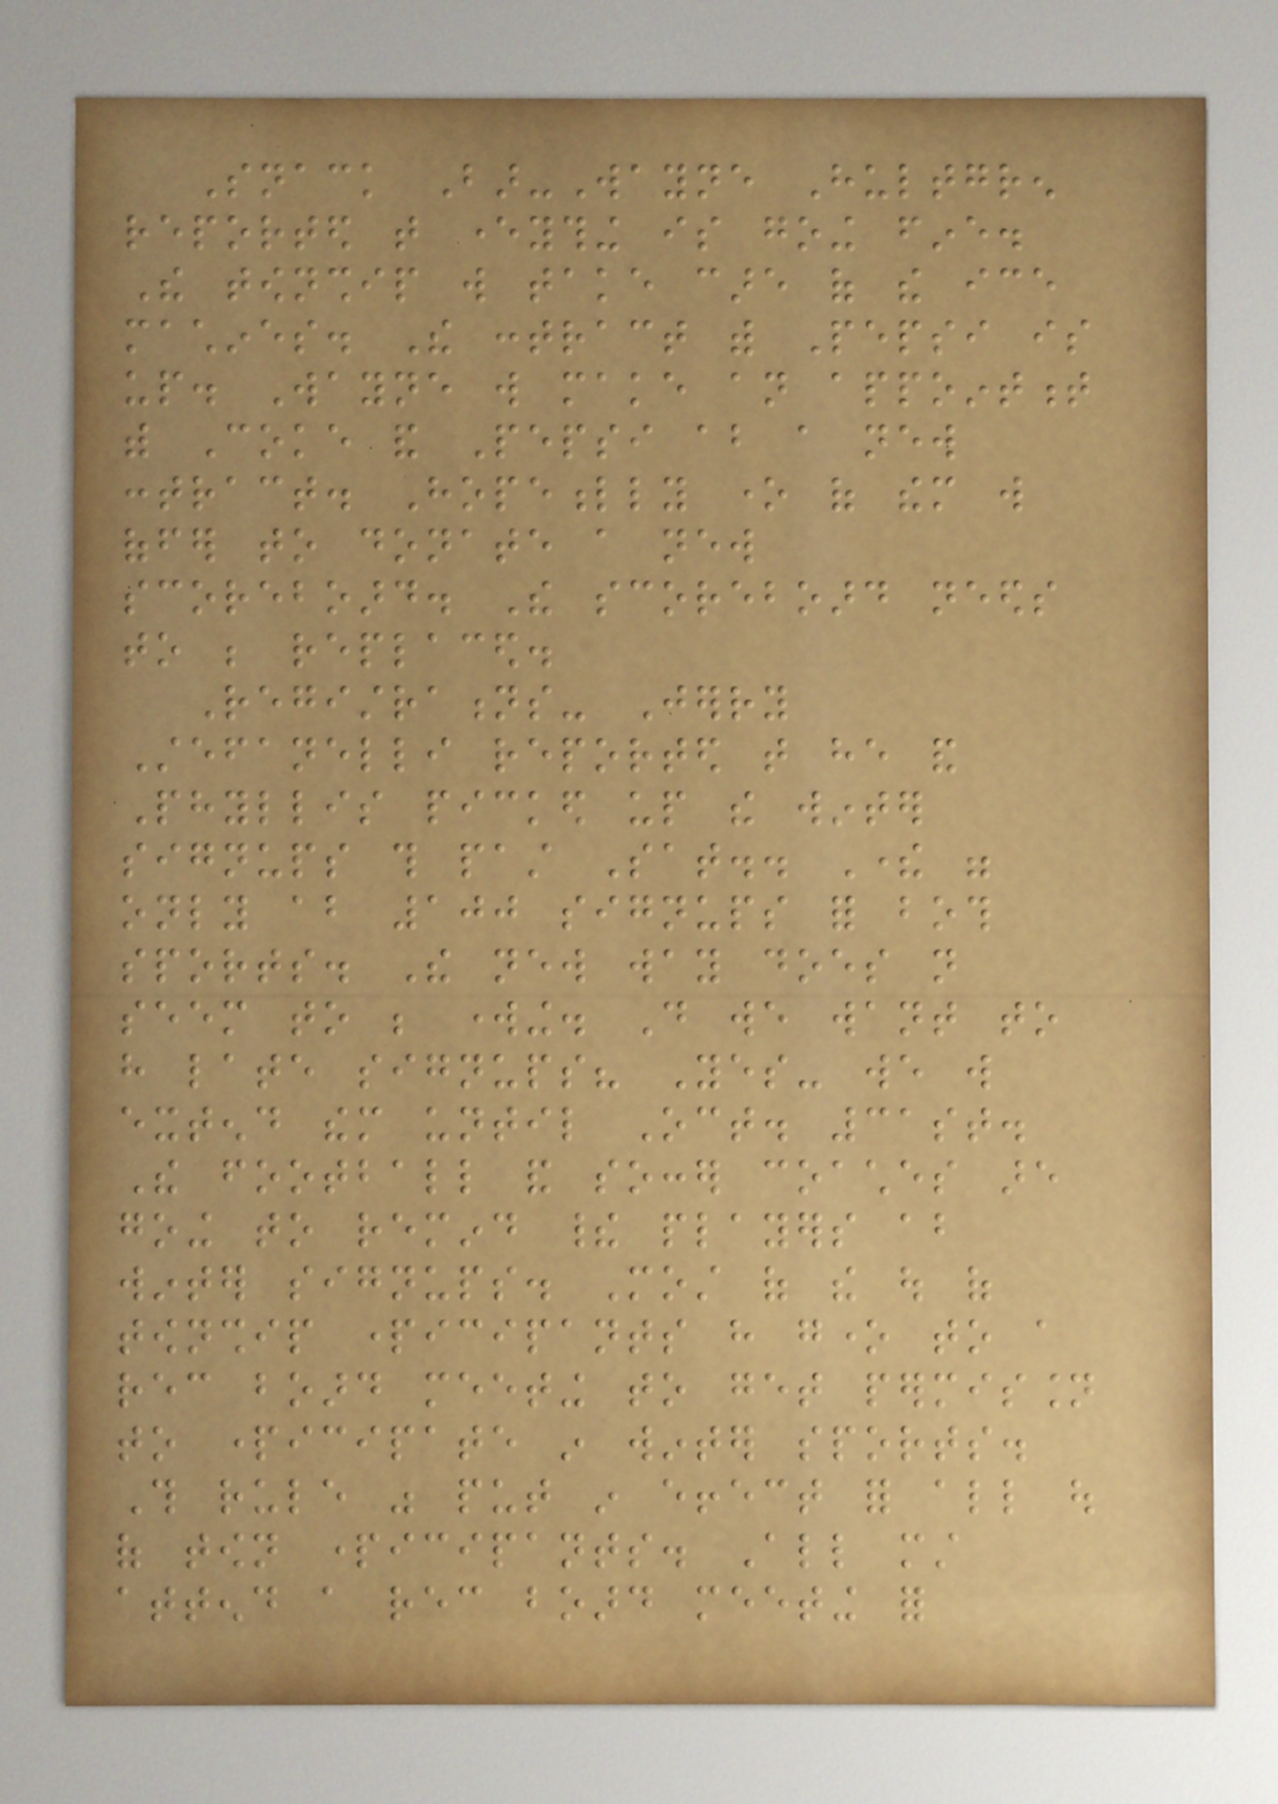Snack Bar-Wayne Hultgren
reported that everything is going fine.
The township will take care of the ice
machines. The contract with Pepsi is
up. Wayne will make an appointment
with Coke and Pepsi about a new
contract. Hopefully one of them will
offer to donate a new
scoreboard. The scoreboard needs
to be replaced.
Registrations- Jerry
Stefanelli reported that he and
Phyllis picked up the winter
signups this past Sat.. There were
only about 100 signups for both
sports. The new way does not
seem to be working. Do we want to
have late signups? Yes- we will
extend them until Oct. 31st.
The football and soccer coaches are
going to remind their players about
winter signups. Most of the out of
township participants have gone to a
rec board meeting to get permission
to participate in winter sports.
This rule was put in effect for all out
of town participants. All must
attend a rec board meeting for
